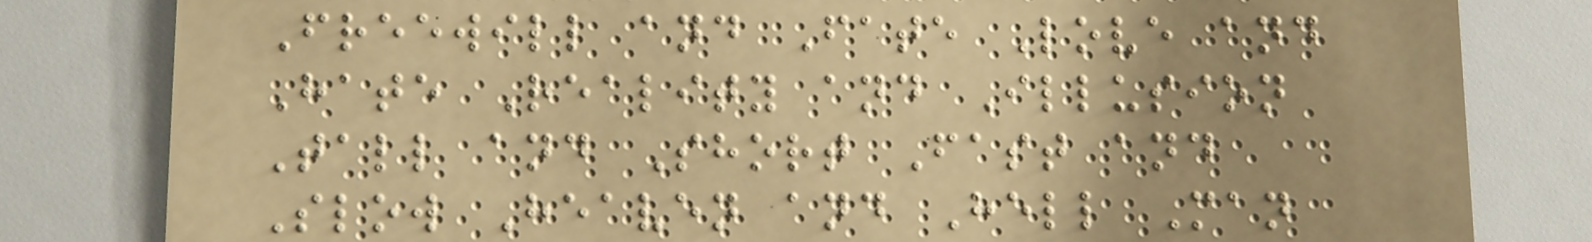Freewill and Fate Love and
Hate Reality and Illusion
Tall and Short Fast and
Slow Heaven and Hell Man
